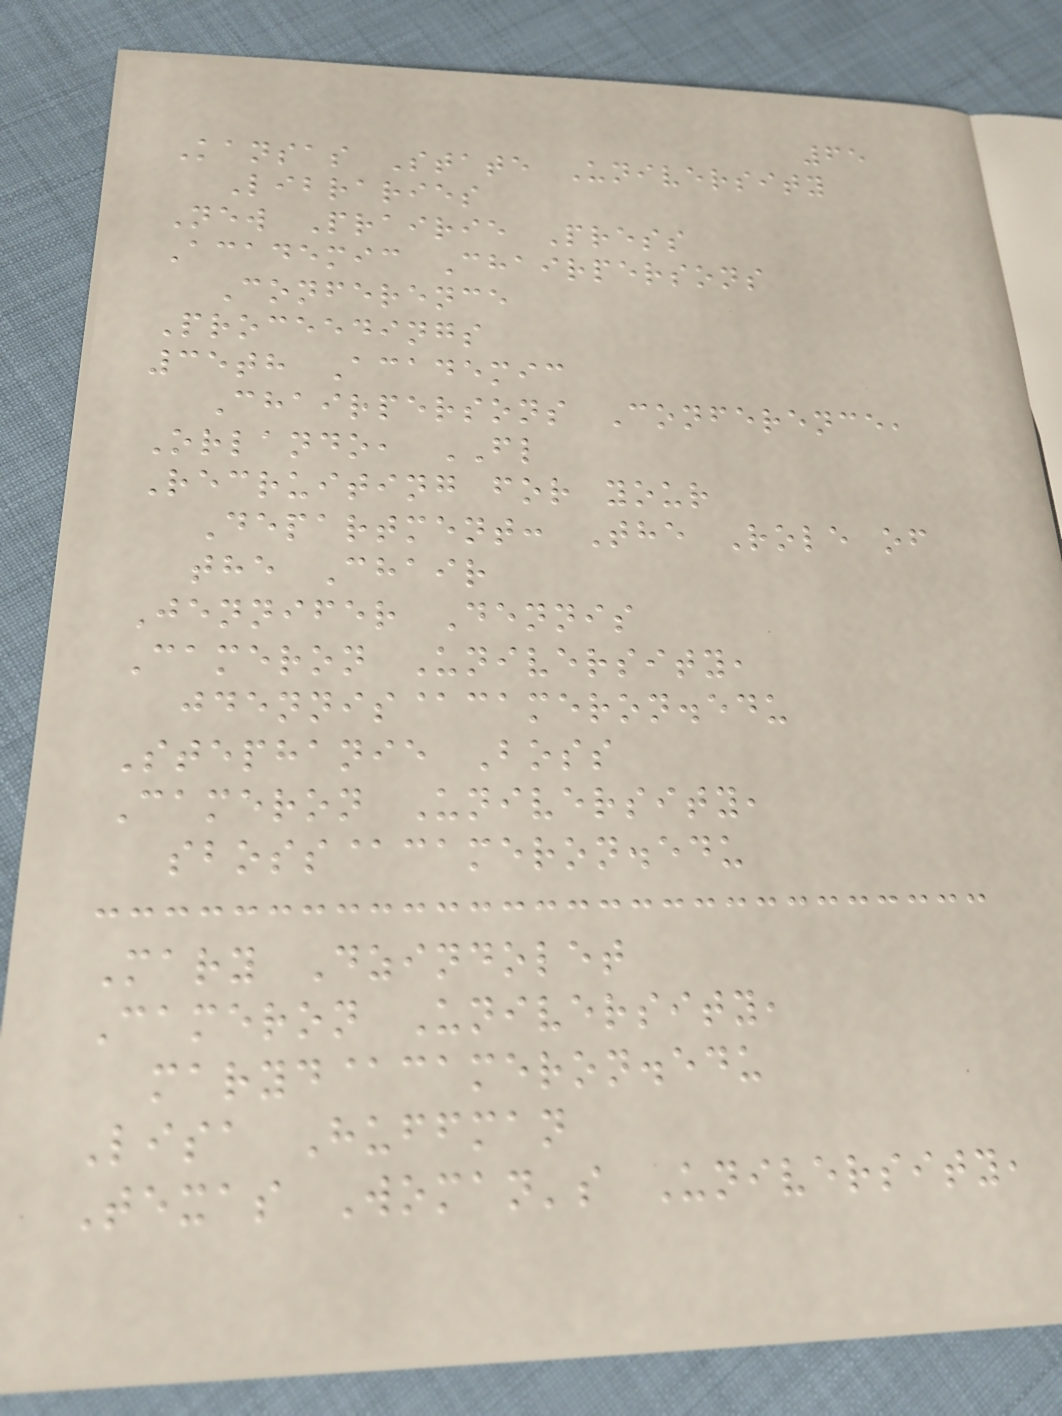65
Kansas State University
Libraries
New Prairie Press
Academic Chairpersons
Conference
Proceedings
35th Academic
Chairpersons Conference,
Orlando, FL
Recruiting for your
Department: The Role of
the Chair
Jennifer Dennis
Cameron University,
jdennis@cameron.edu
Stephanie Boss
Cameron University,
sboss@cameron.edu
Mary Dzindolet
Cameron University,
maryd@cameron.edu
Lisa Huffman
Texas Woman's University,
